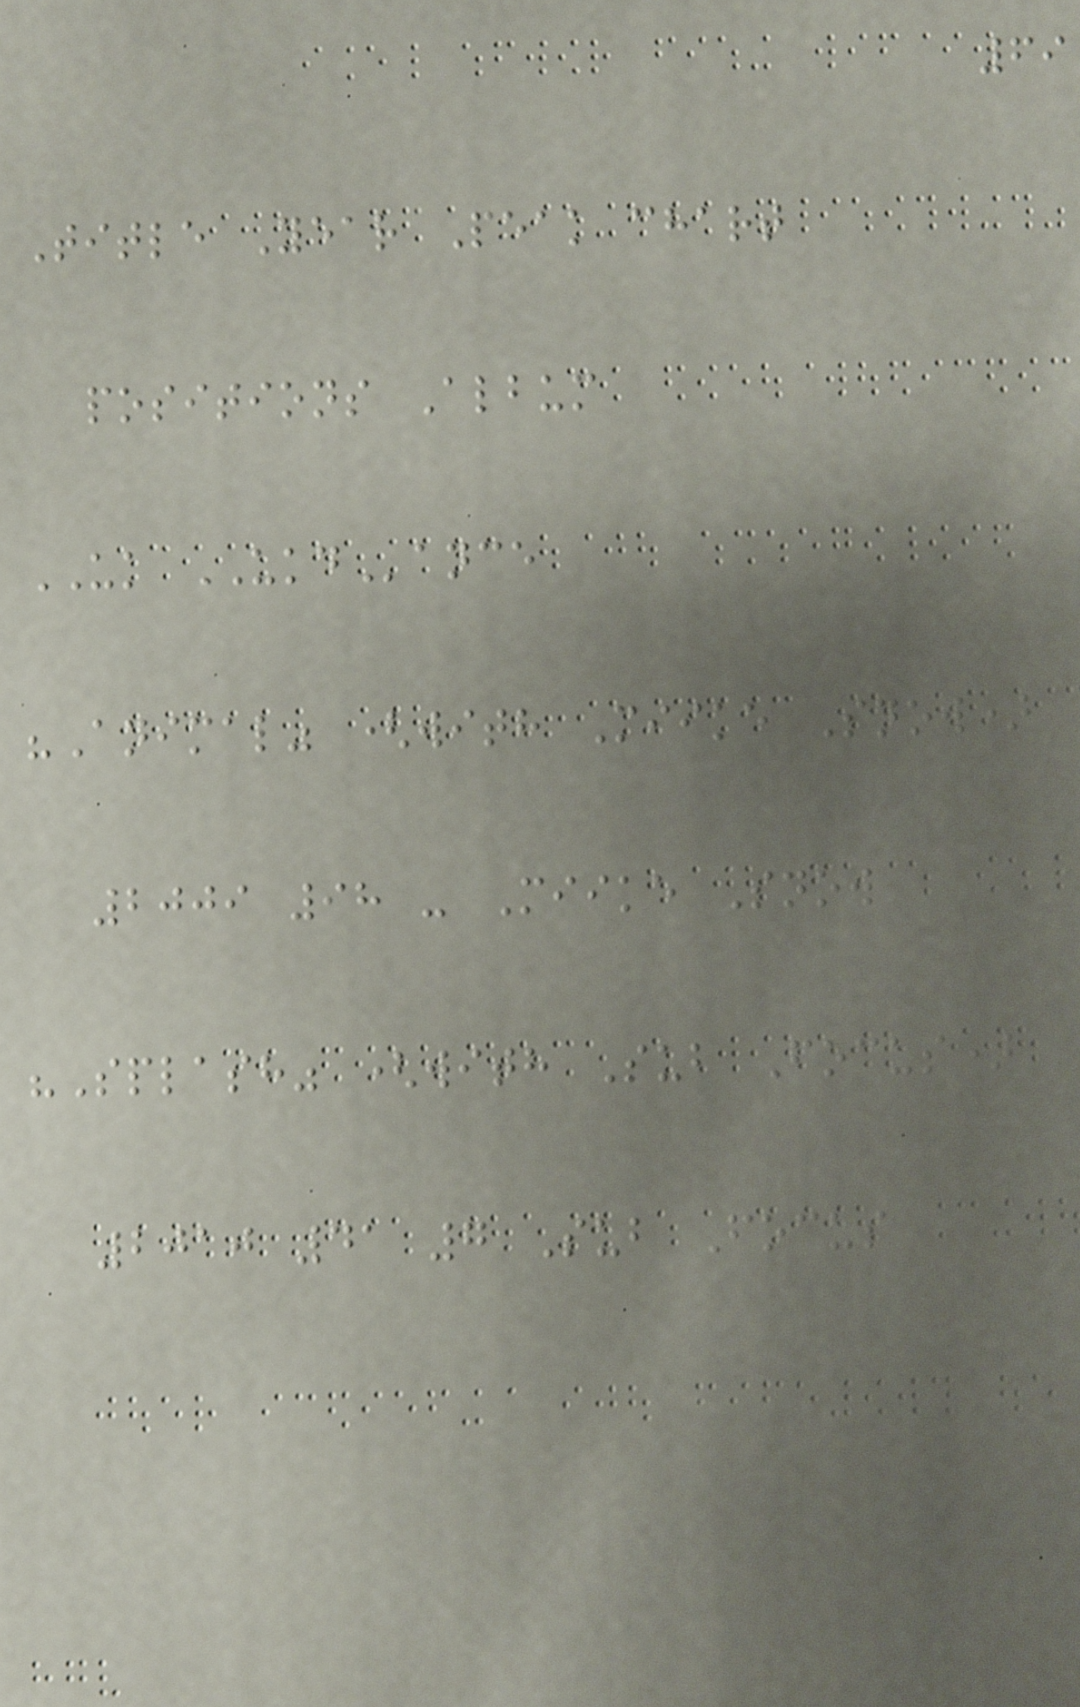69
Title Year Peak chart
positions Album
UK UKDance
"Animal" (with Miike Snow)
2009 98 - Miike Snow
"Splash" (with Sub Focus)
2010 41 7 Sub Focus
